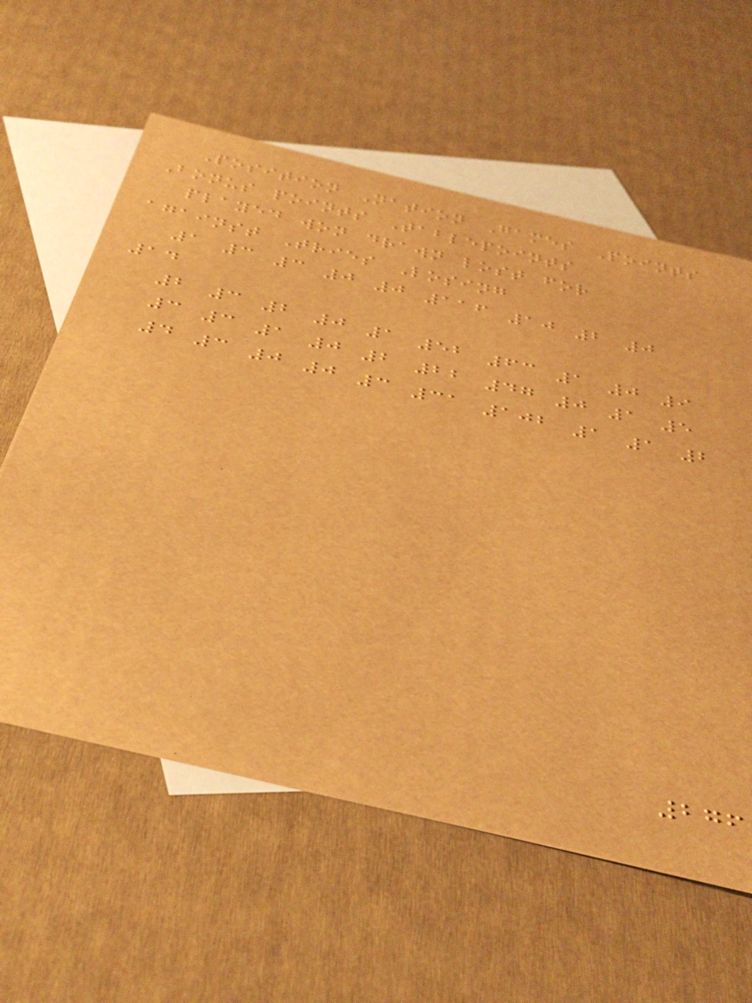Position Nation Games Points
Bonus points Tablepoints
played won drawn lost for
against Tries Losing
1 3 3 0 0 116 10 2 0
14
2 3 2 0 1 52 63 1 0 9
3 3 1 0 2 22 47 0 1 5
4 3 0 0 3 31 102 1 1 2
276
